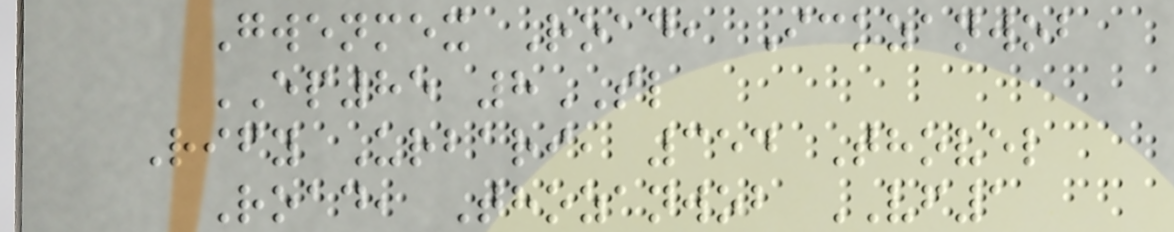Gwenmex Road, Ickzanwob
EP85 8SL
Rify Urbari, 354 Thovel
Road, Thozanwob VF1
